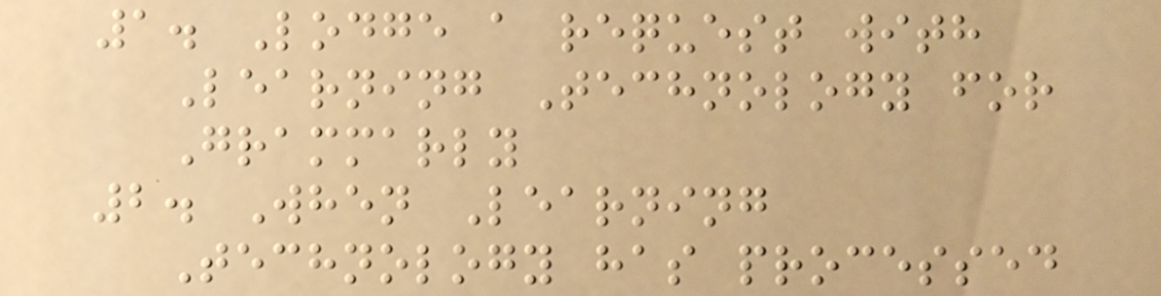1. Lodge a request with
Learning Technology for
Grammarly
2. When Learning
Technology has processed
